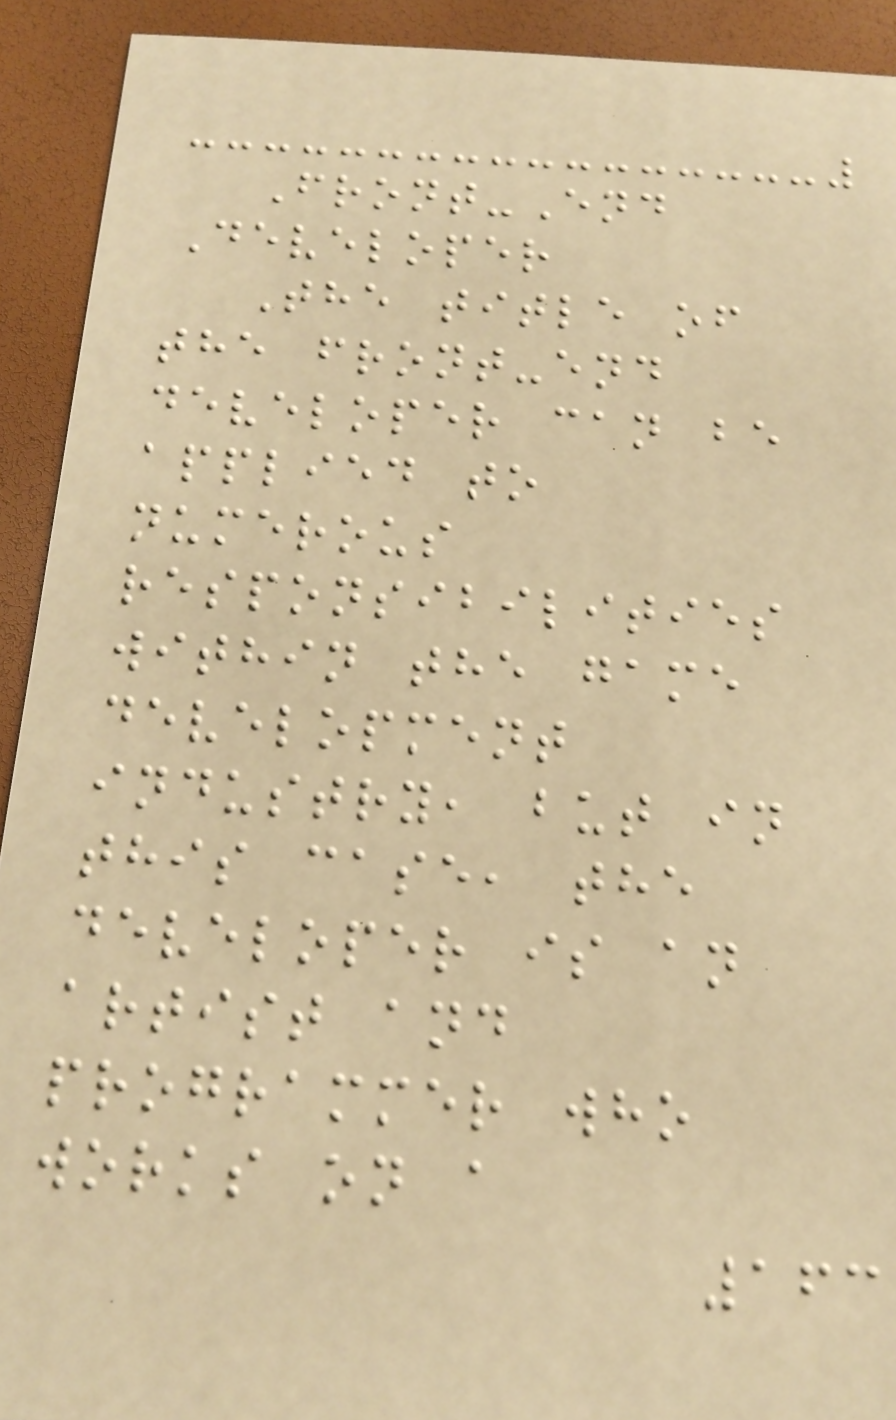Front-End
Developer
The title of
the front-end
developer can be
applied to
numerous
responsibilities
within the game
development
industry, but in
this case, the
developer is an
artist and
programmer who
works on a
163
